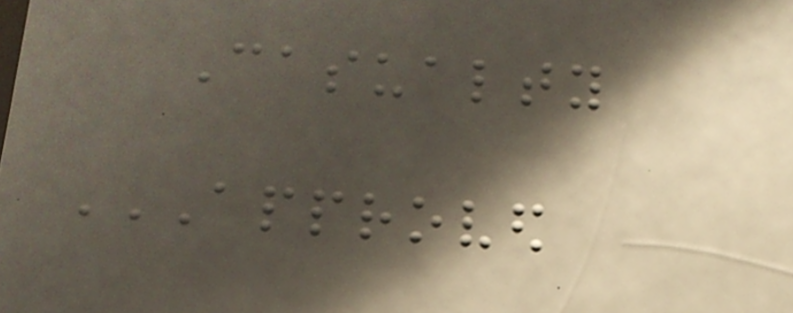Casualty
APPROVED
